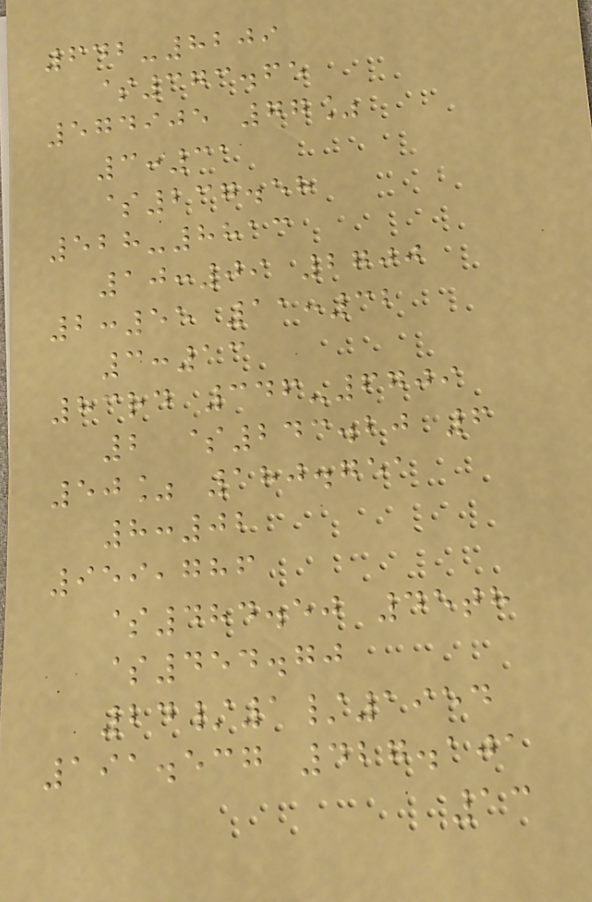642-8209
$373.65
574905 77%
3:31
$237.58
528-8813
10:09 2700
2:55 11:32
3:13
83rd 346-6709
2 $243.20 6
50% 180.751
8:02
959,786
$484.50 45th
$454.70
24/1/1954
191.537 427.101
13
